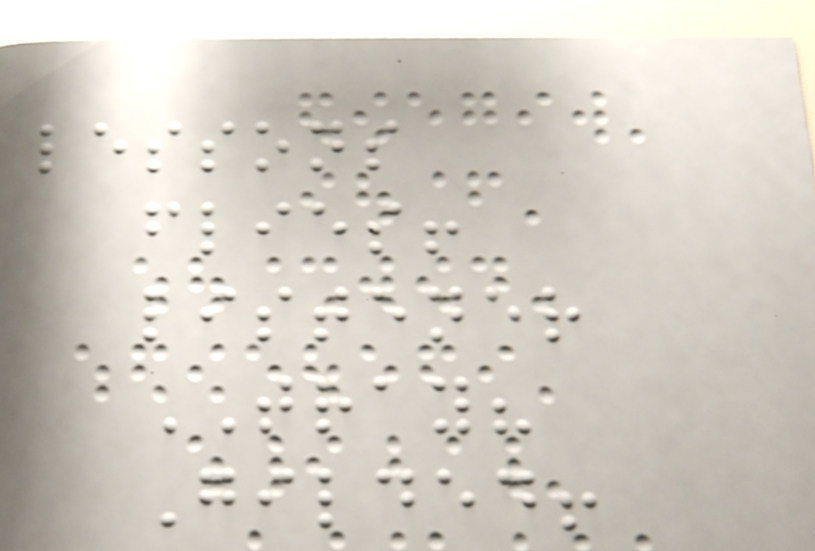lessons
flies!
listener
TRAY?
Gilded!
